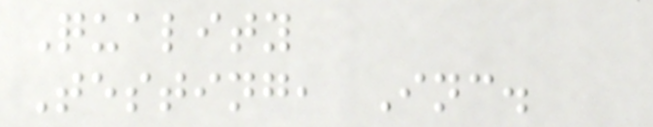Quality
Testing, Inc.
